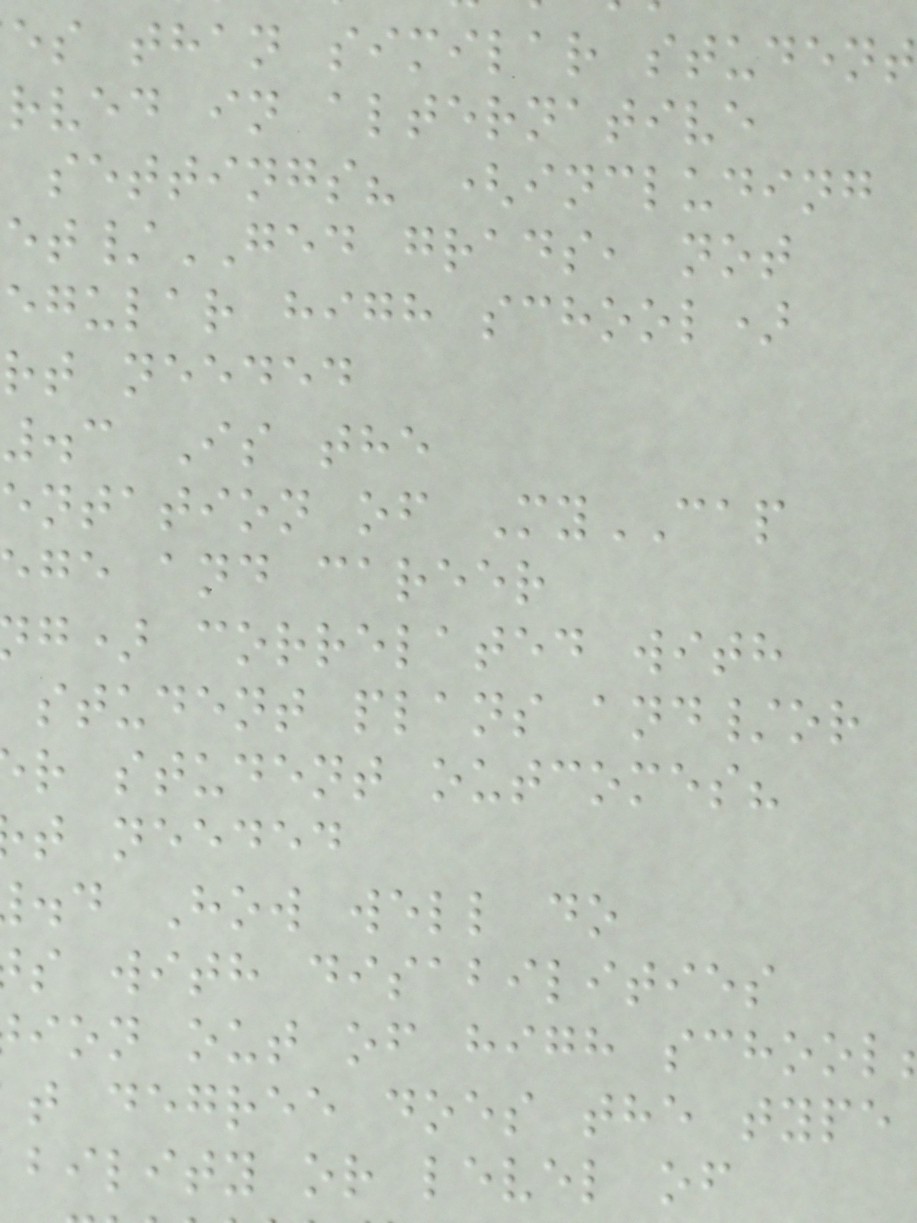es than similar student
rved in alternative
settings? (including
/GED grads, not
egular high school)
rt needed
.3 Is the
entation of MyCAP
ge and career
g) correlated with
student plans and/or
r student outcomes?
t needed
.d How well do
s with disabilities
ion out of high school
t degree does the type
bility or level of
